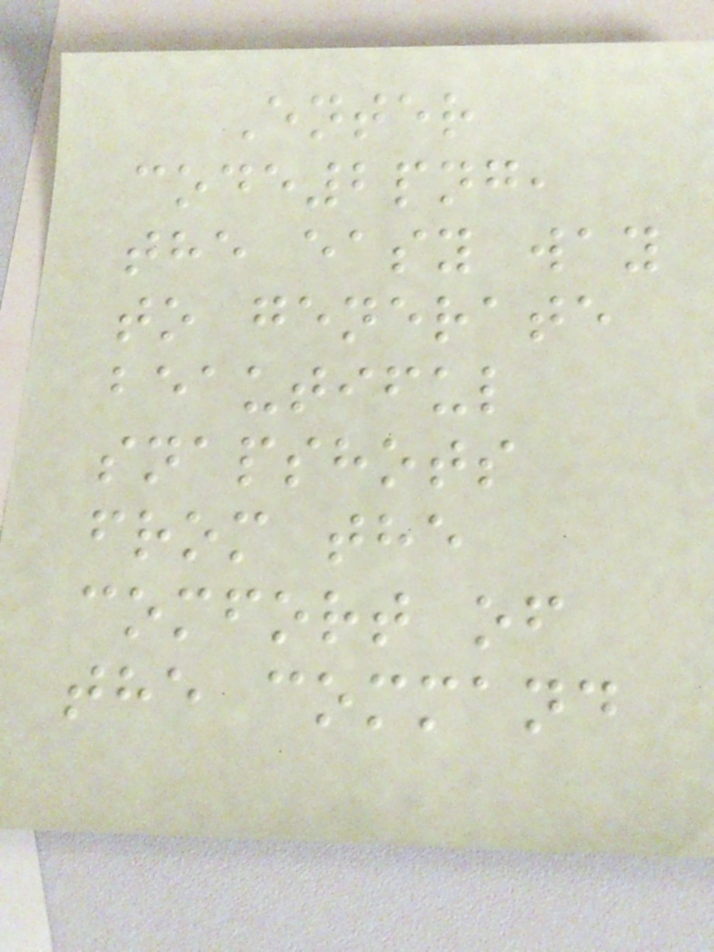Enter
code2png,
the easy way
to generate
beautiful
snapshots
from the
comfort of
the command
